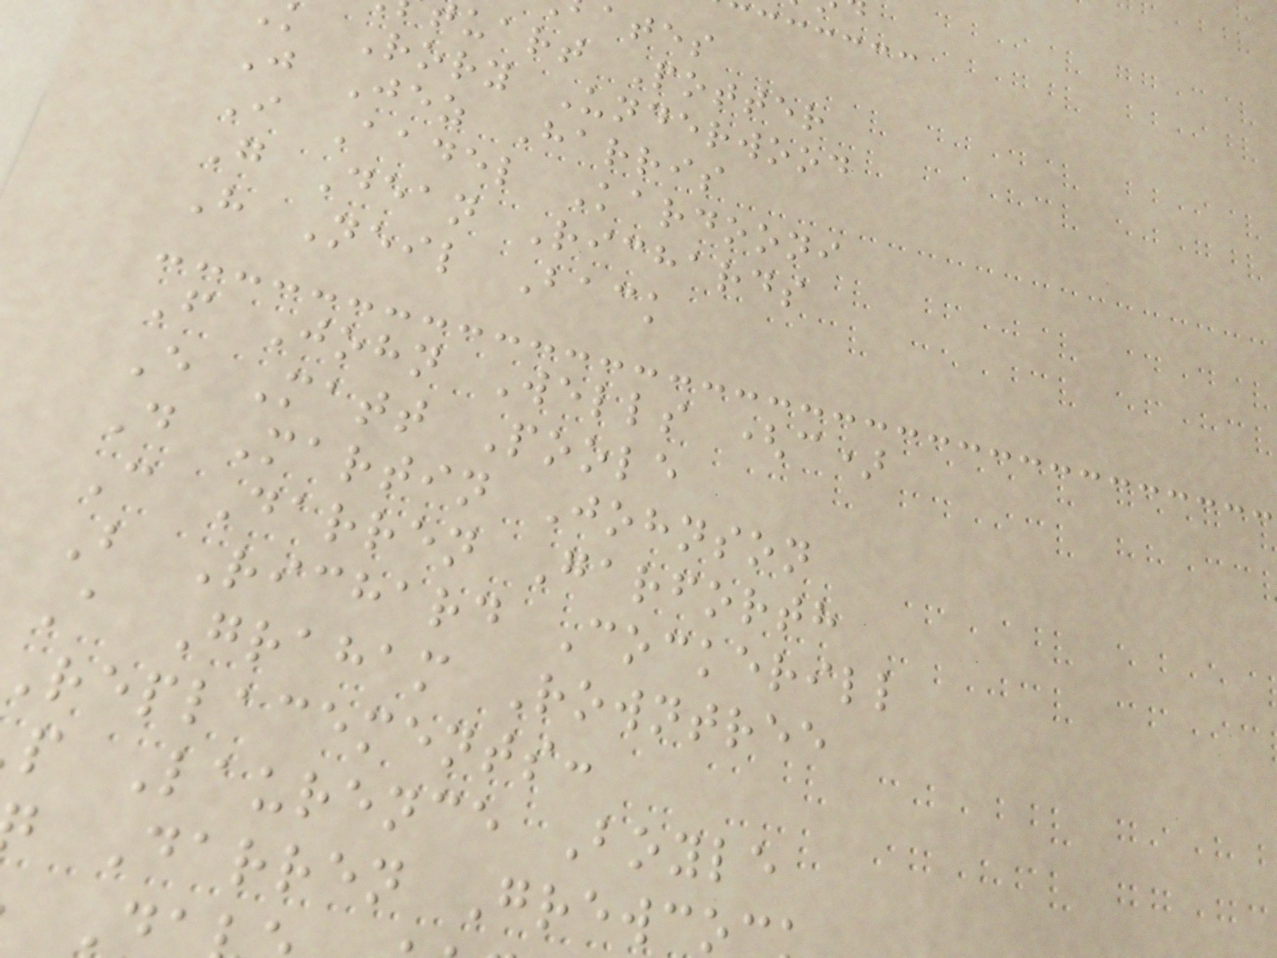ates
uart Potter
k Rory Underwood
J Jez Harris
I Aadel Kardooni
G Dean Richards
H Neil Back
F John Wells (c)
E Matt Poole
D Martin Johnson
C Darren Garforth
B Richard Cockerill
A Graham Rowntree
replacements:
p Laurence Boyle
Darren Grewco
